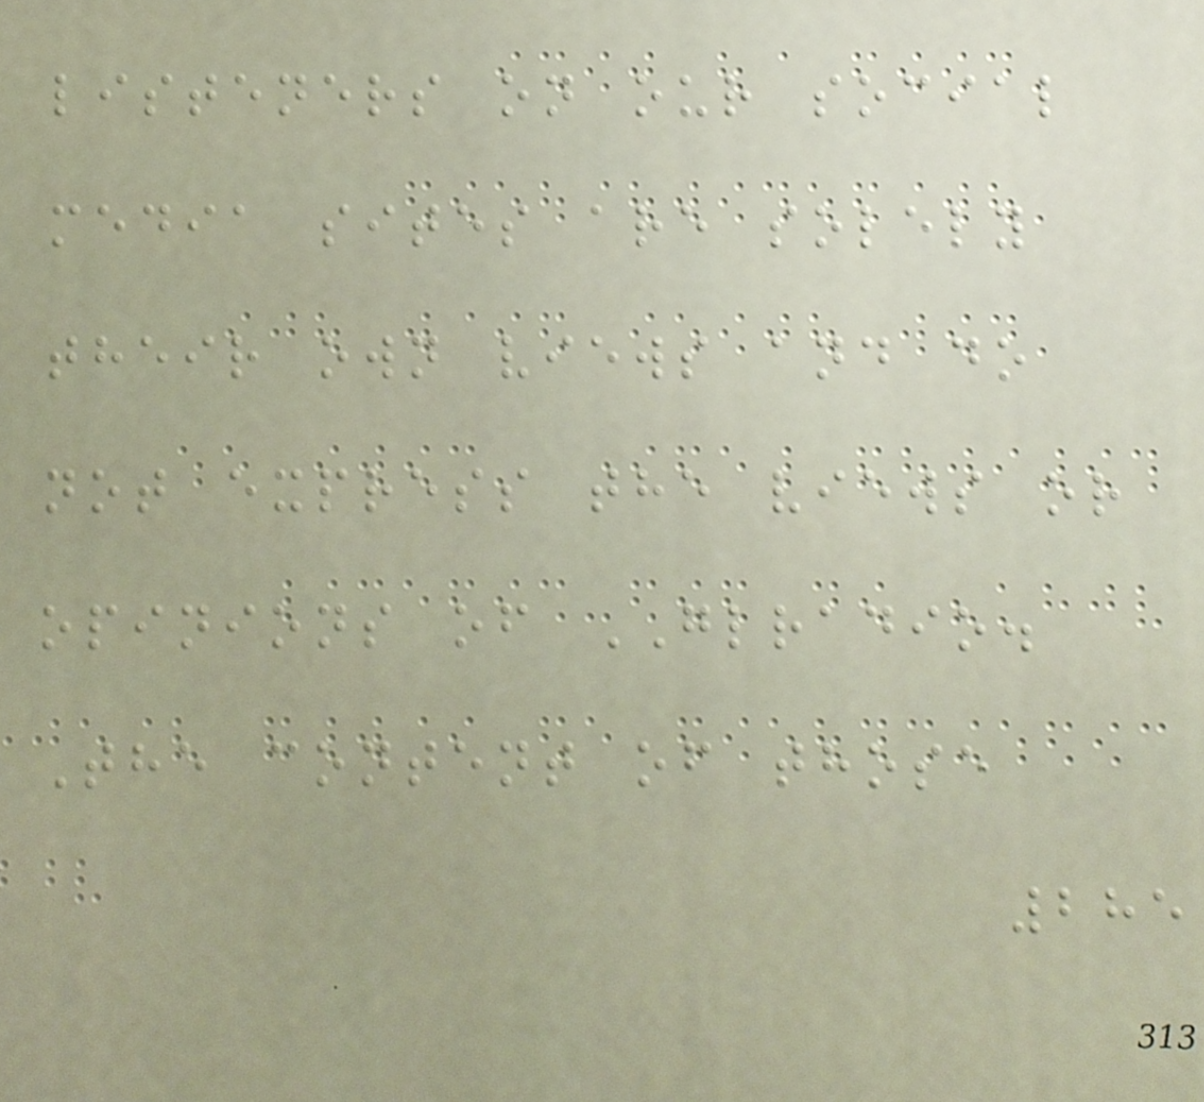listeners on our social
media sites are solely
their own views and do
not express the views or
opinions of GLRADIO.
The content of those
285
